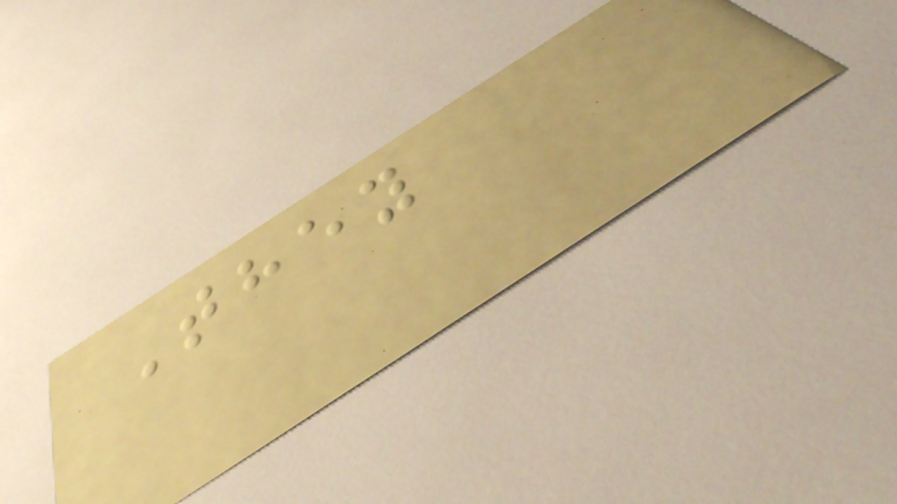They
